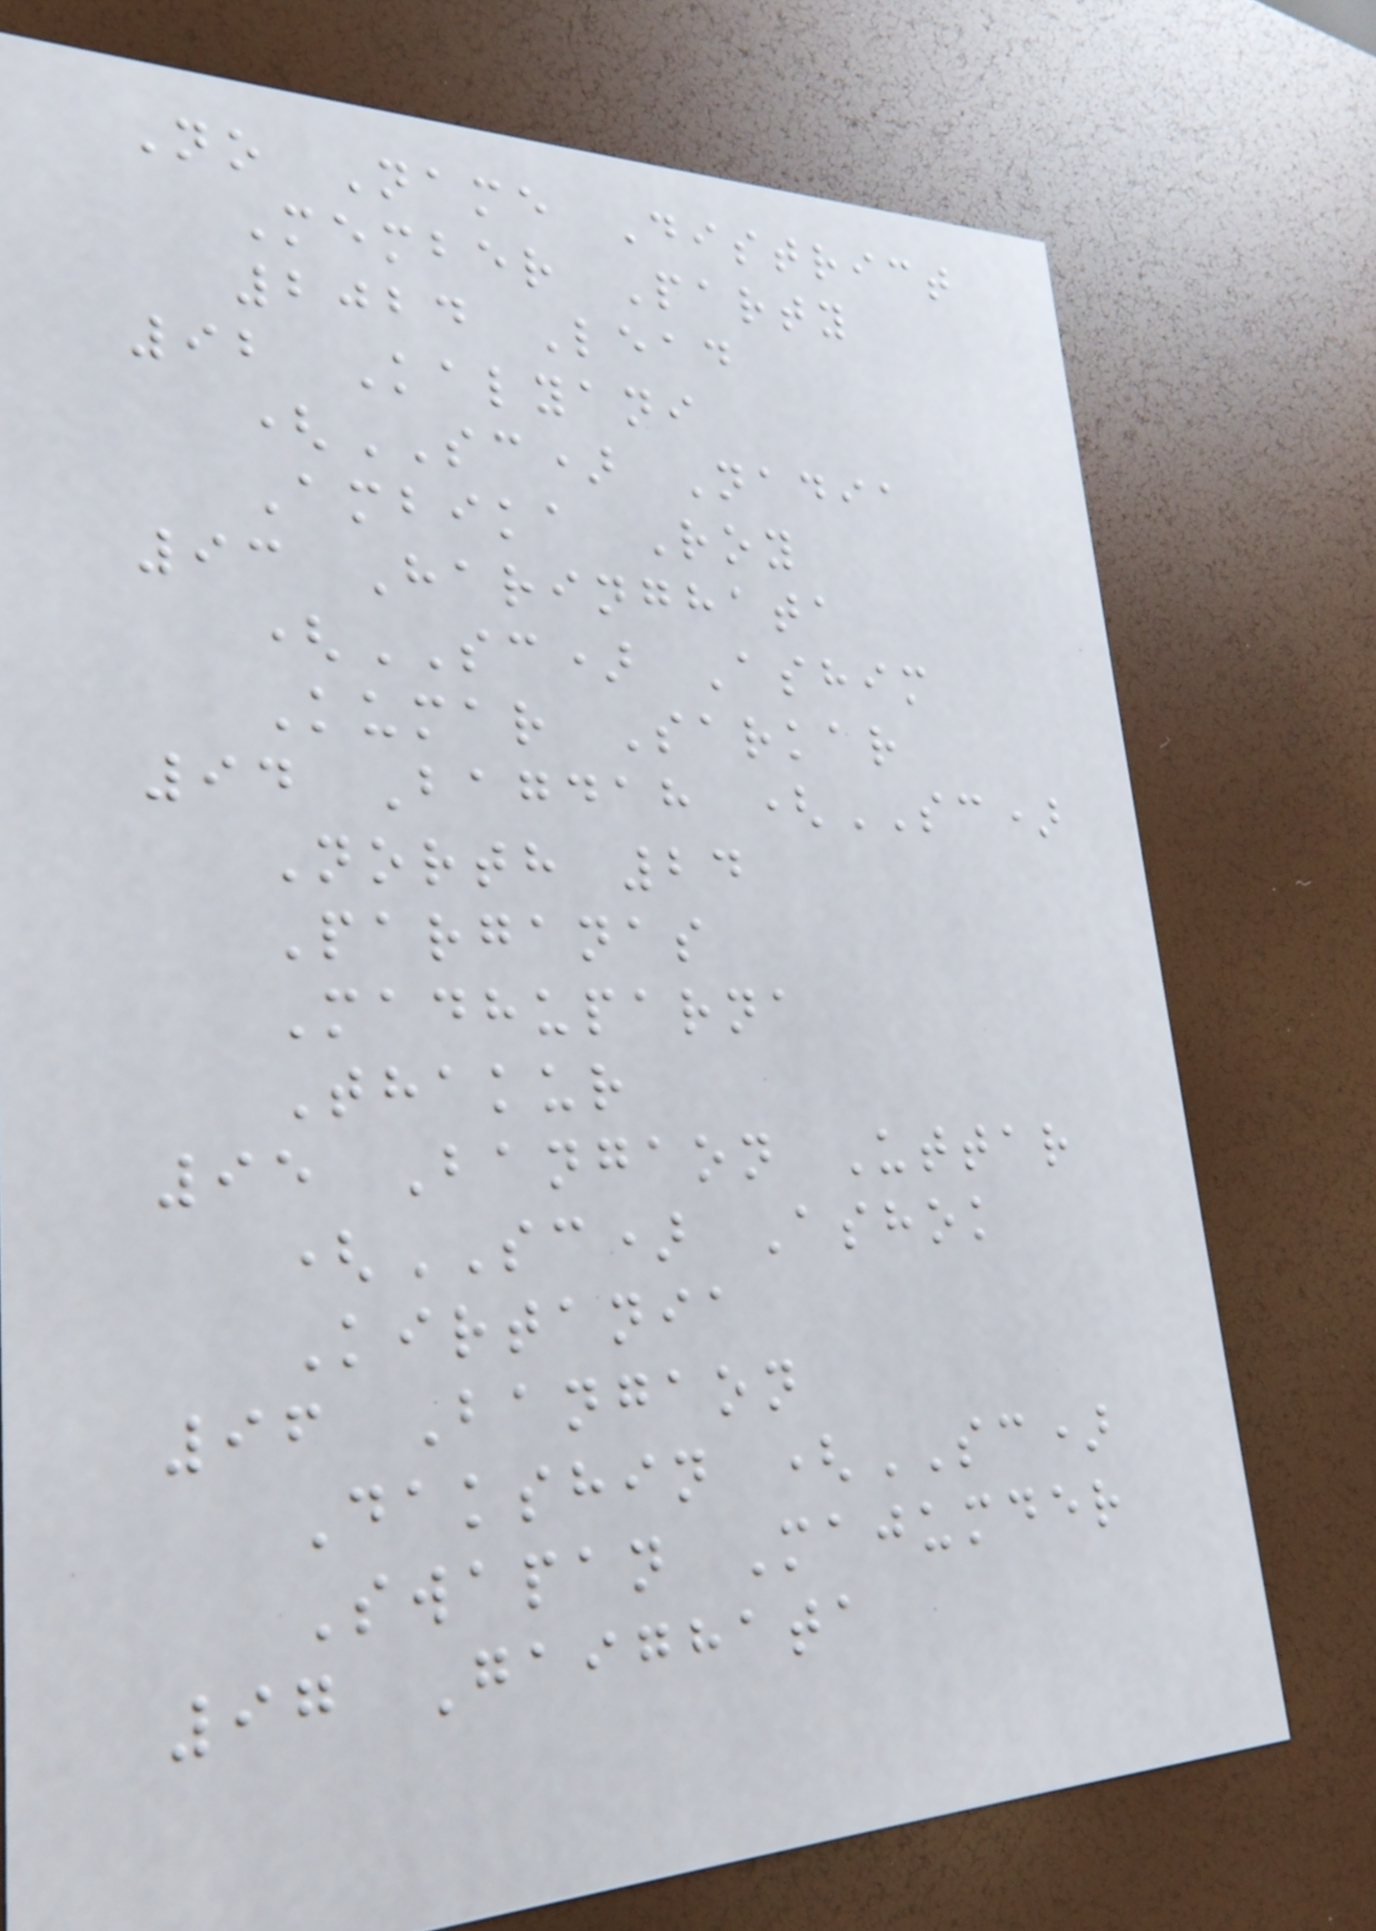No Name District
Member Party
2024 Lead
92 Kalyani
(SC) Nadia
Ambika Roy
93 Haringhata
(SC) Ashim
Kumar Sarkar
94 Bagdah (SC)
North 24
Parganas
Madhuparna
Thakur
95 Bangaon Uttar
(SC) Ashok
Kirtania
96 Bangaon
Dakshin (SC)
Swapan Majumder
97 Gaighata
